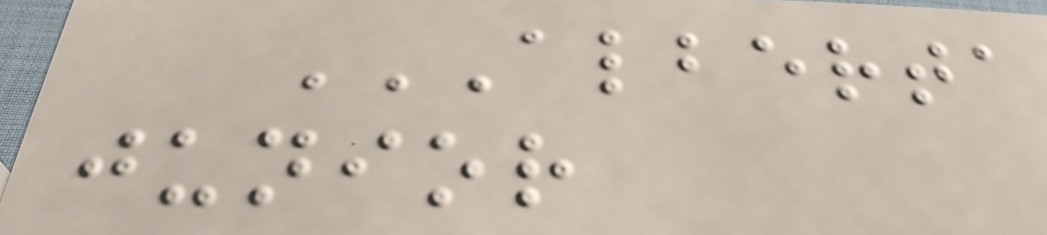ALBERTA
JUNIOR
